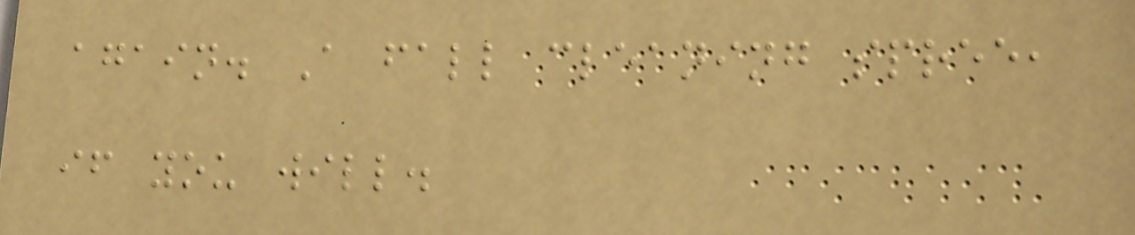again. A fall cleaning spree,
if you will.
